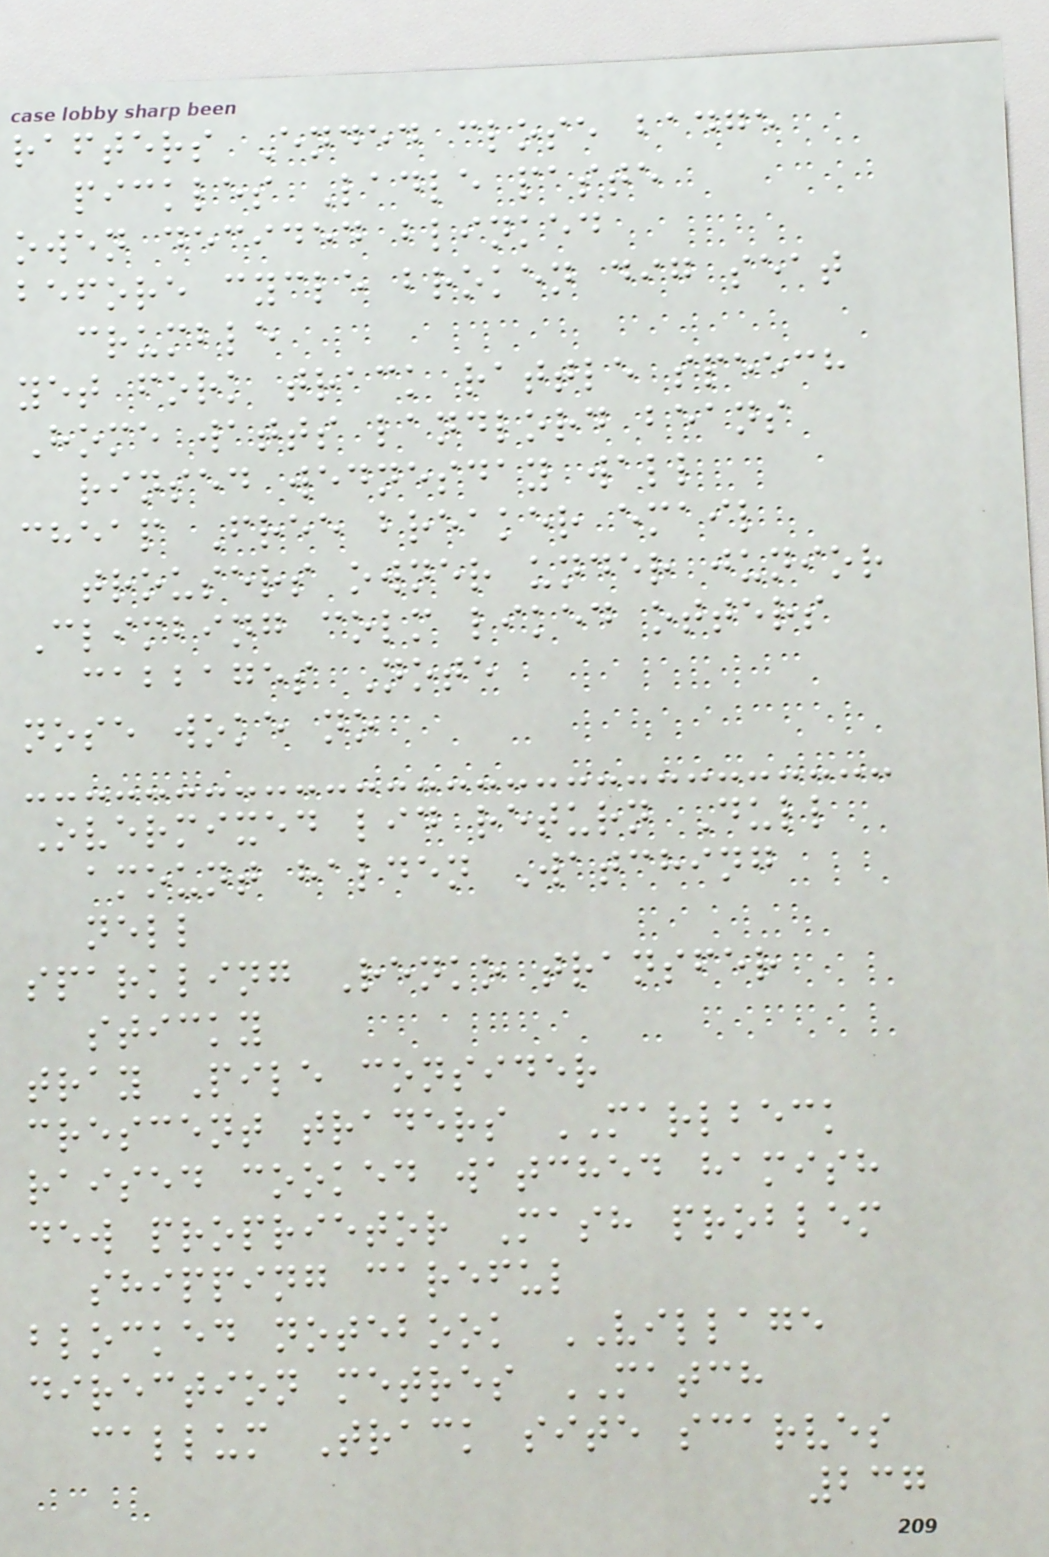rafters Ended close badge
pickles Ladle paste
owen decided blinked
before cycle broken dig seat
crumble
yet fork track rattle speech
Home watts landlord beans
rinsed wednesday wall
cheap Free breaker email
trousers owner under junior
Climbing colm liked otters
cabbages Note
nose woke no
Overmixed lid return Dull
amount halden Watching
nell
sparkling Renko transfer
sticky
tray Pile consider
crescent traders MARLBECK
raised cooked watched hamish
dew proprietor Mash problem
shipping careful
blocked notebook VILLAGE
direction metres MATCH
callum Track site scarves
237
